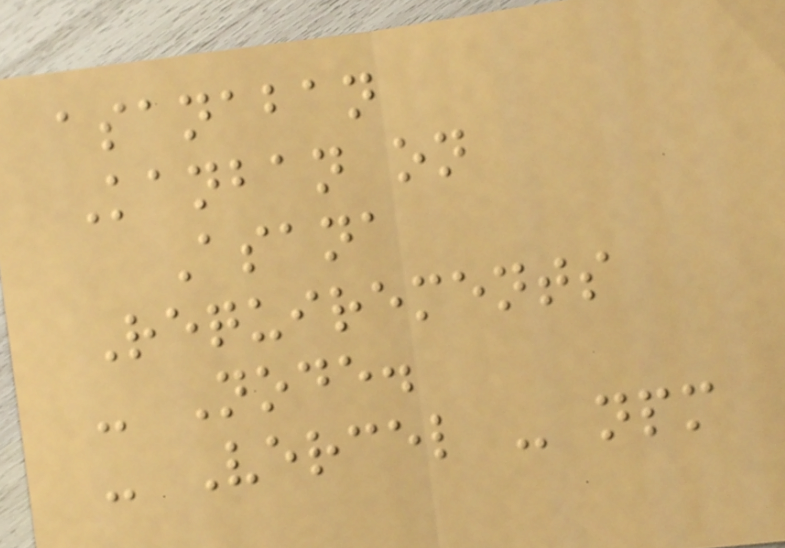asanaban
Kanban on
Asana
Requirements
- Node.
- Vercel - npm
